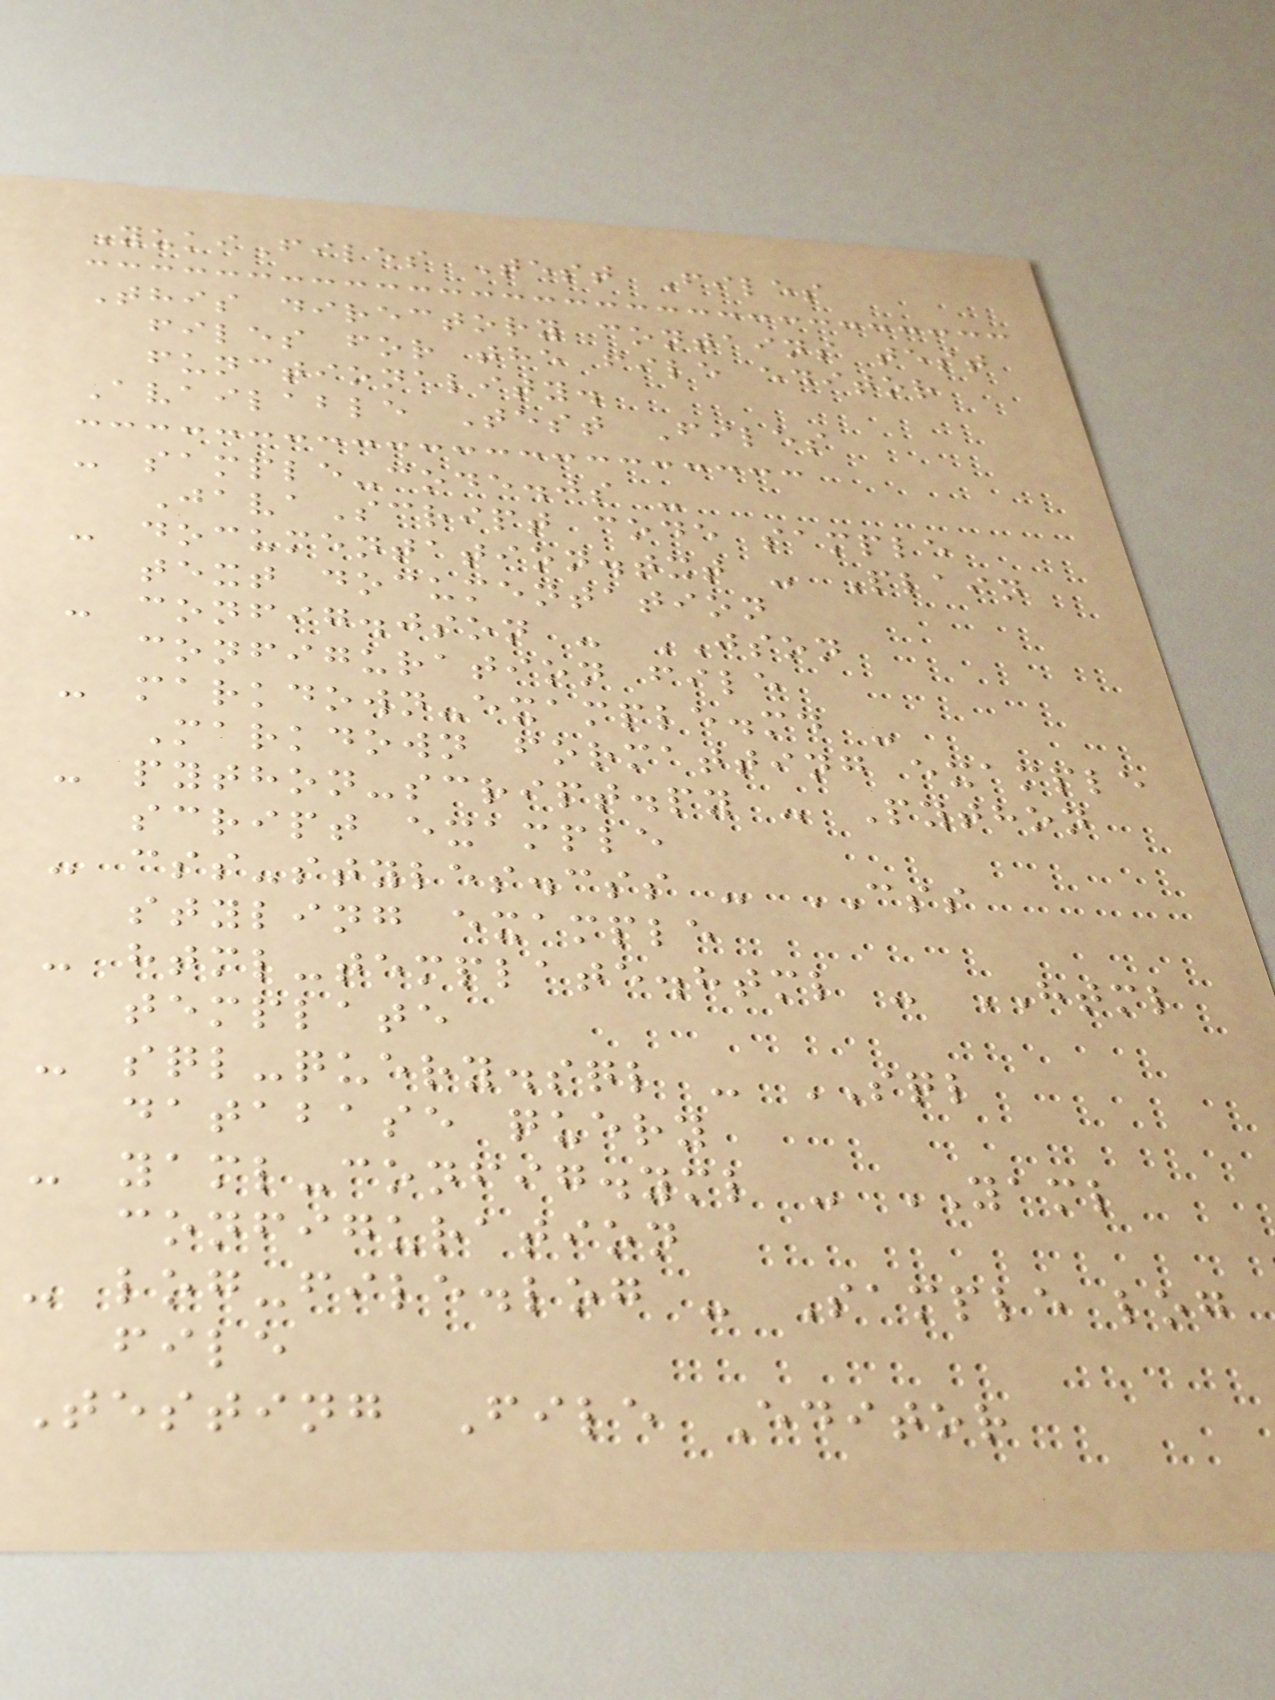YukiFiles Test Files
This directory contains test
files for the file editor
functionality.
Available Test Files
- sample-code.js -
JavaScript code sample
- documentation.txt - Plain
text documentation
- config.json - JSON
configuration file
- markdown-example.md -
Markdown formatting example
- python-script.py - Python
script example
- css-styles.css - CSS
styling example
- html-template.html - HTML
template
- sql-query.sql - SQL
database query
- yaml-config.yml - YAML
configuration
- log-file.log - Sample log
file
Testing File Editor
